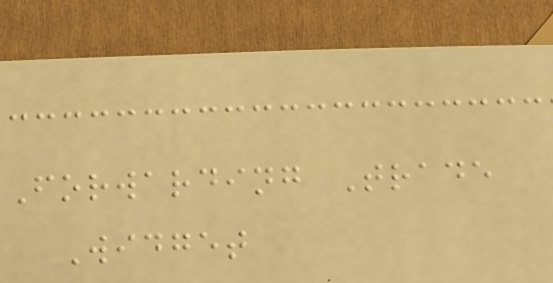Forwarding Trade
Widget
